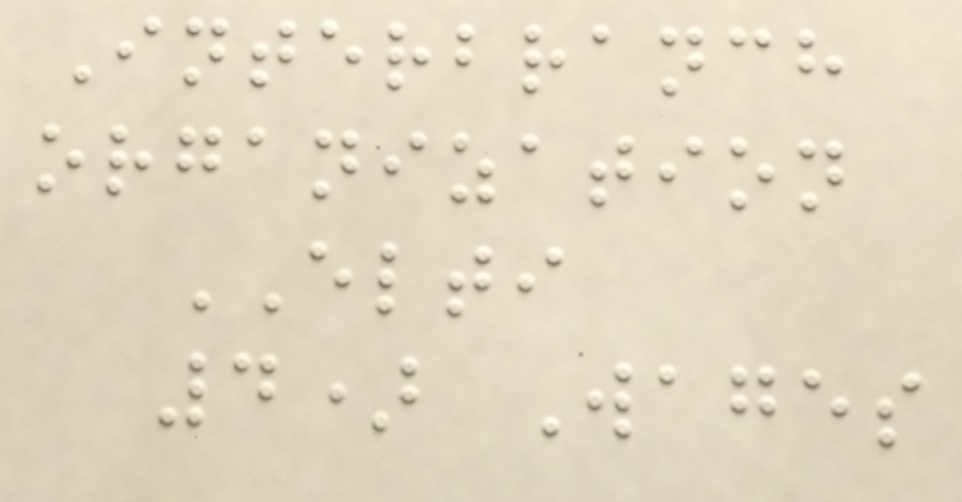Interbranch
organization
ELTI
4) Wages
